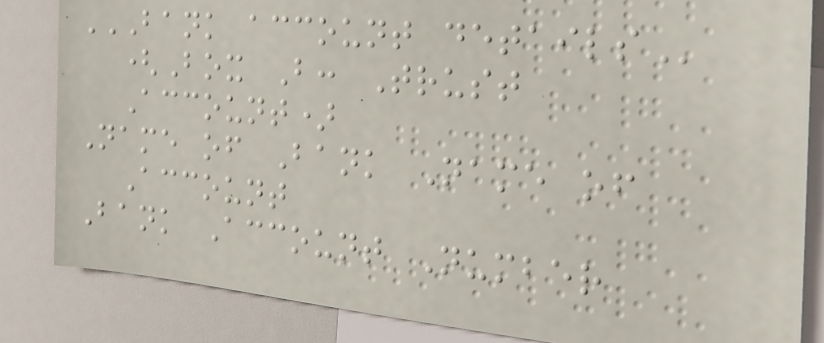BANK ACCOUNT DETAILS
(Box B: Trust
Account)
Name of Bank Name of
Account
Bank Account Number
